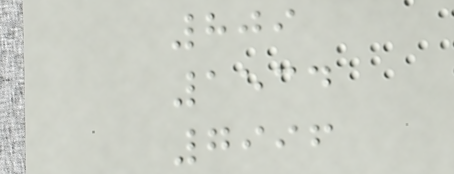809
1534
7996
